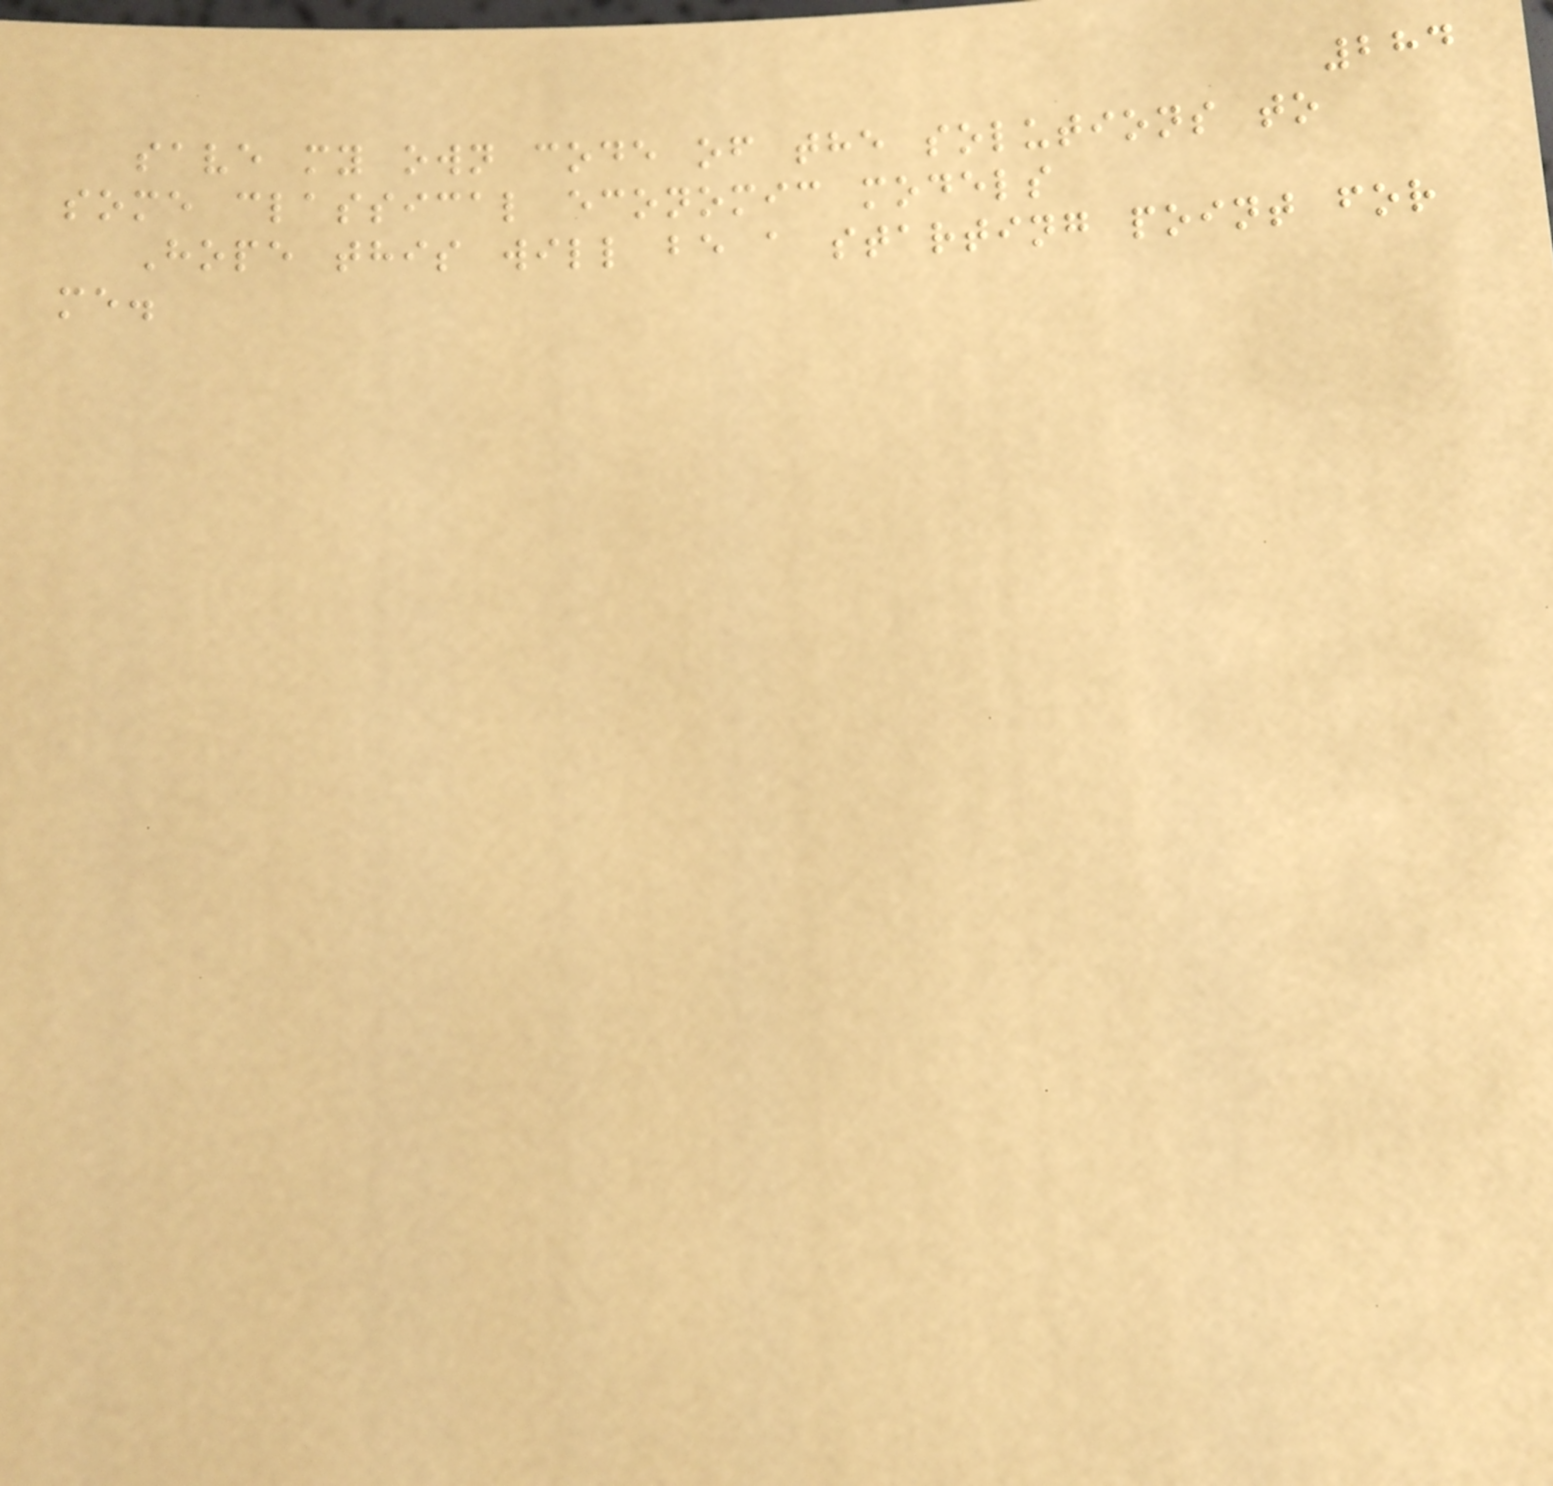284
save my own code of the solutions to
some classical economic models
Hope this will be a starting point for
me.
